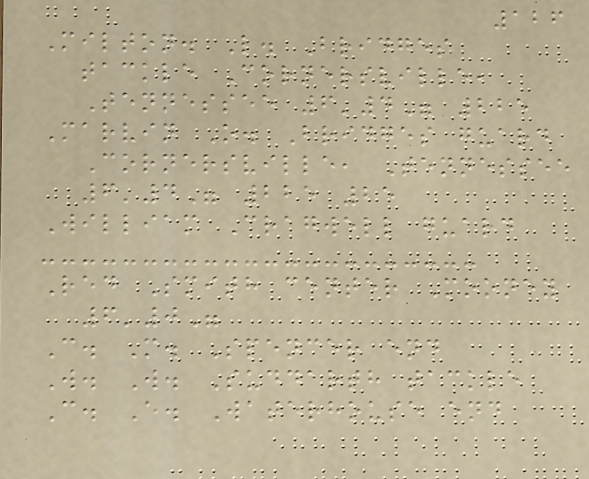126
Milton. L. Bridges
tackle Cornersville,
Tennessee 6'4" 225
Marvin O. Bridges guard
Cornersville, Tennessee
6'4" 225 25
William Cragwell guard
Red Smith center Mooney
6'0"
C. M. Spencer end
W. W. Suddarth tackle
C. E. Waterhouse end
